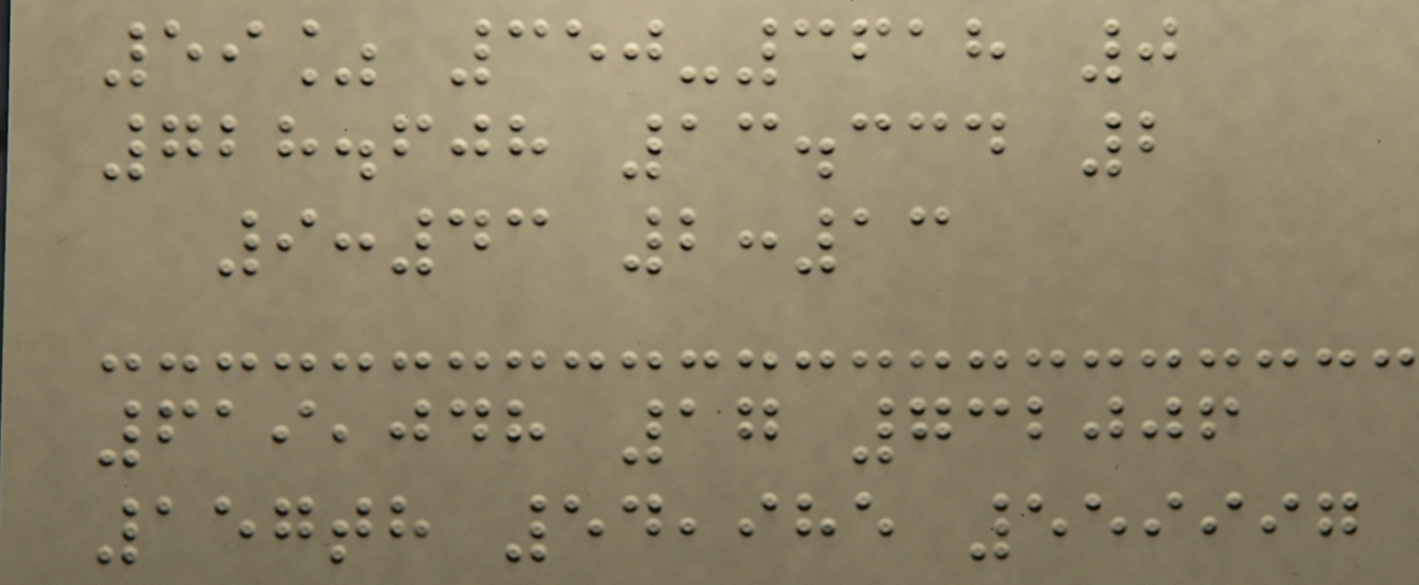59% 350-3618 0
728.608 13.334 2
9:43 2:13
619,048 17 732006
157th 54,985 559997
